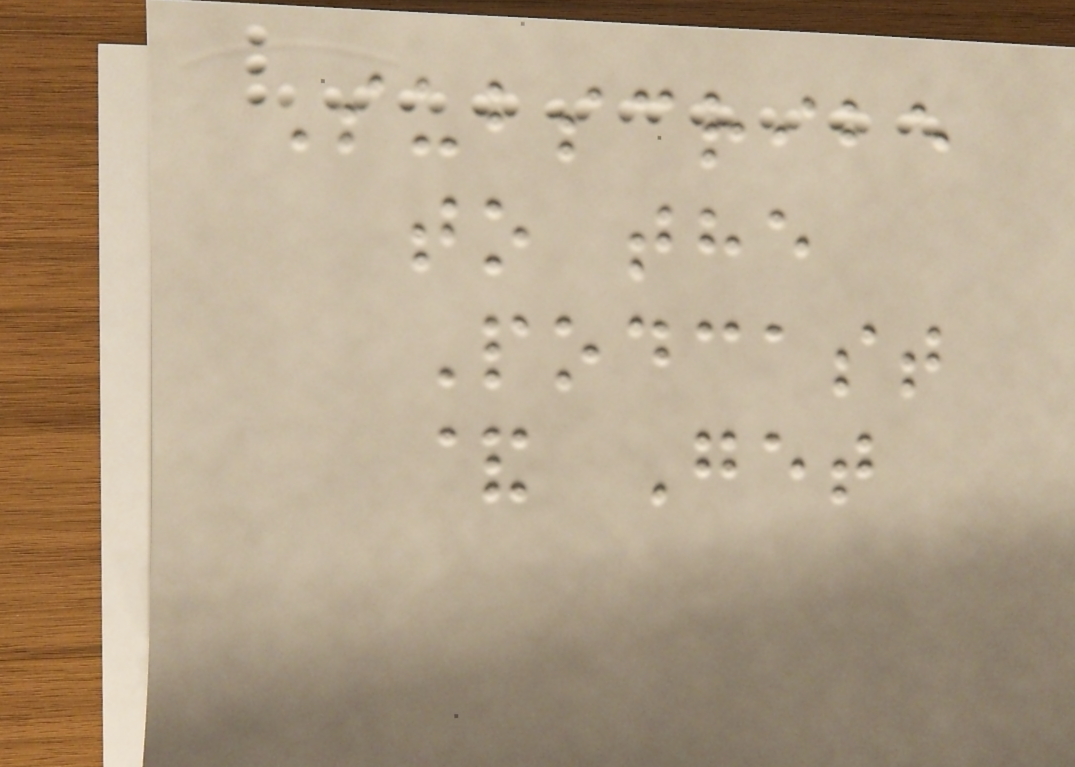Subscribe
to the
Podcast
& Get
